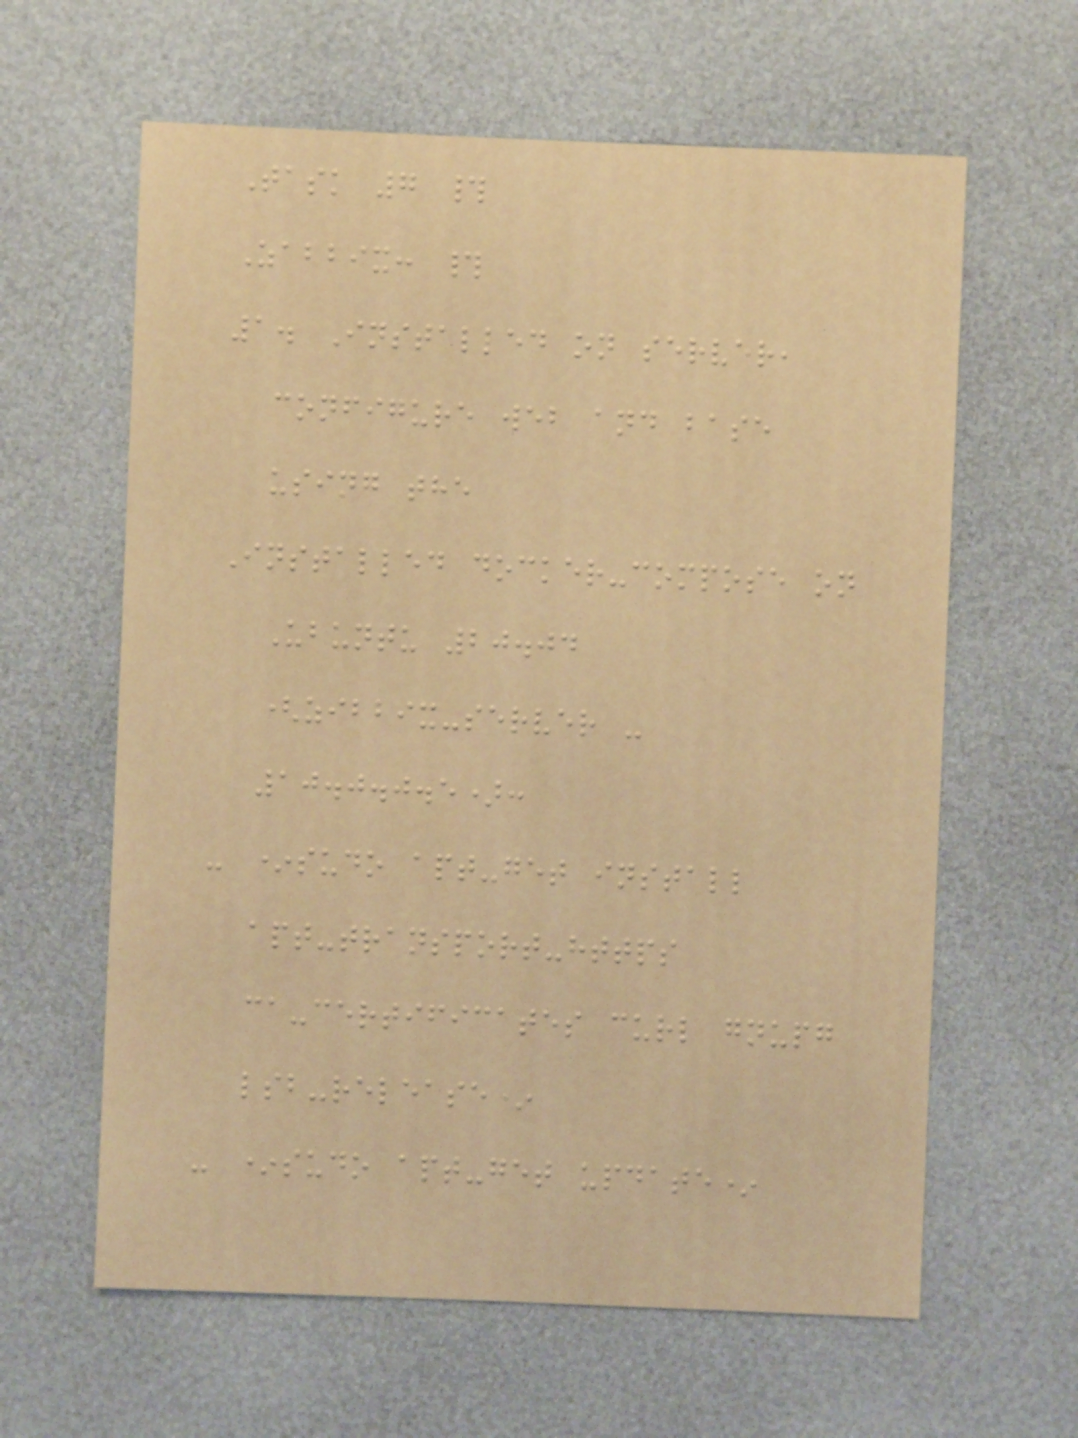Task 7 #
Zabbix: #
1. Installed on server,
configure web and base
using the
Installed docker-compose on
Ubuntu 20.04
(zibbix-server -
10.0.0.5):
- *sudo apt-get install
apt-transport-https
ca-certificates curl gnupg
lsb-release*
- *sudo apt-get update*
